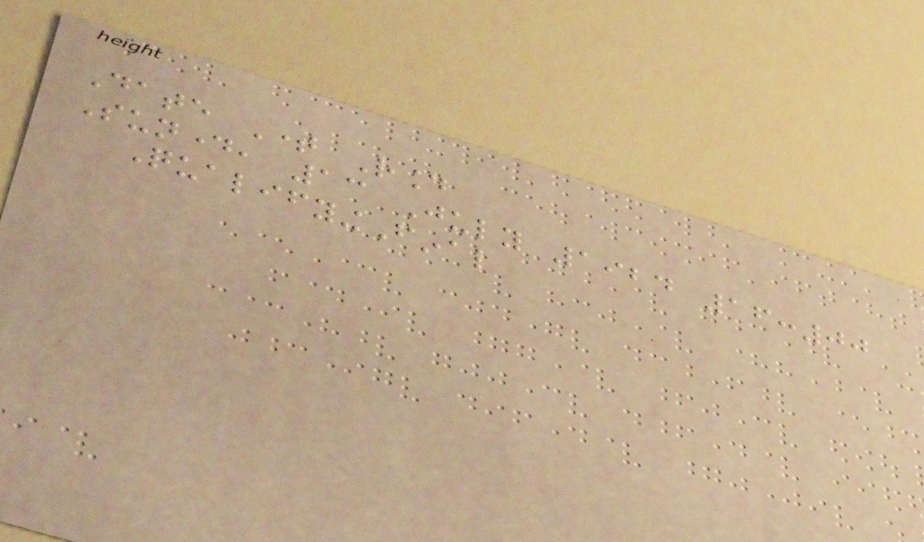Date Time Round
Sunday, 13 July 1924 16:00
QualifyingFinal
